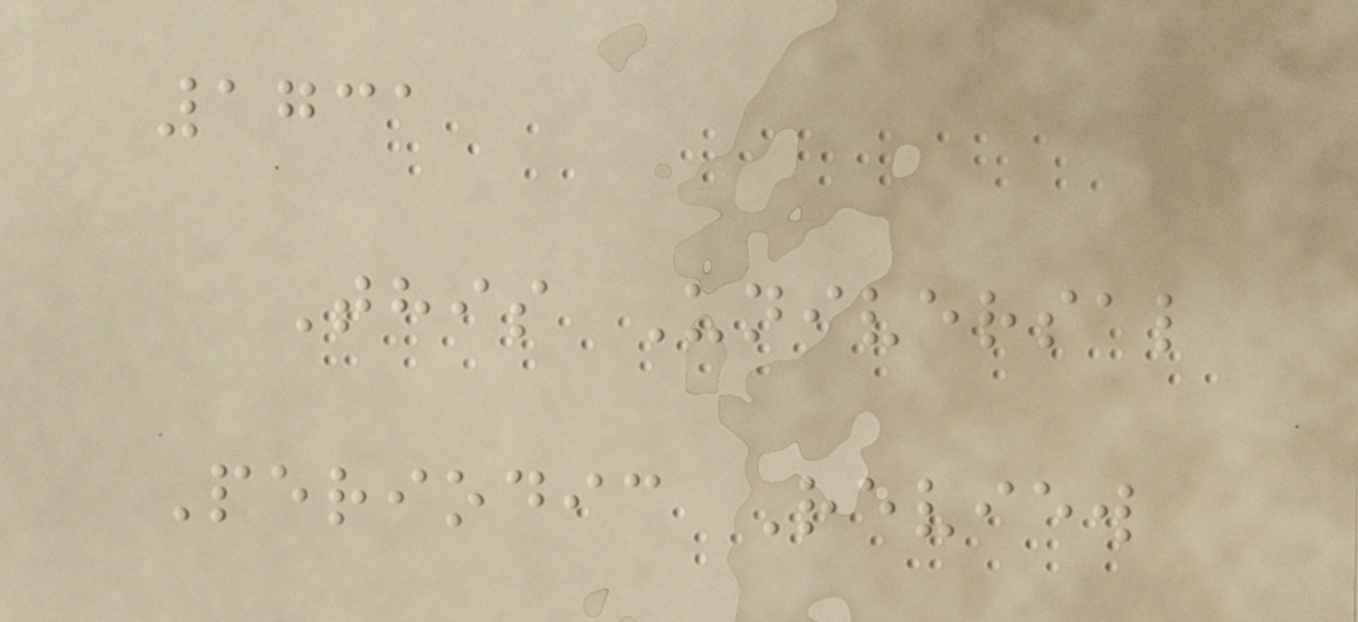1731
This Universal
Periodic Review
